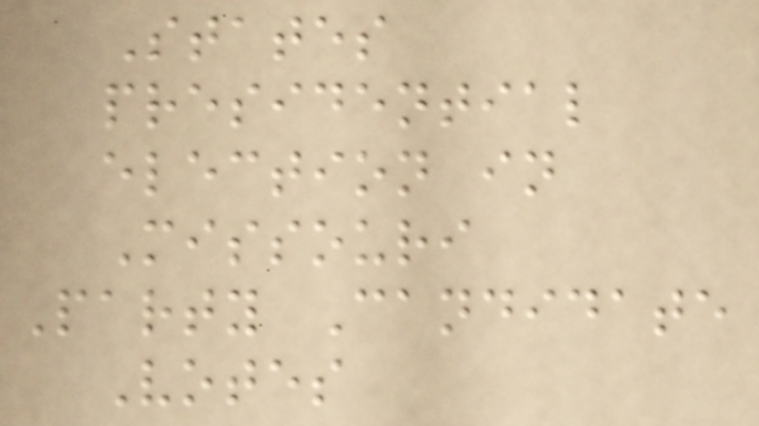States
presidential
election in
Missouri
Party Candidate
Votes
